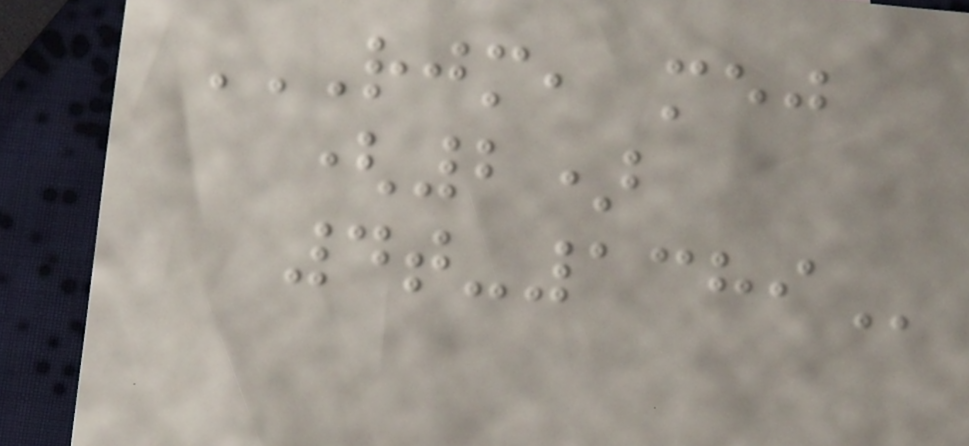RJM, MEJ
(2)
4T-1389
